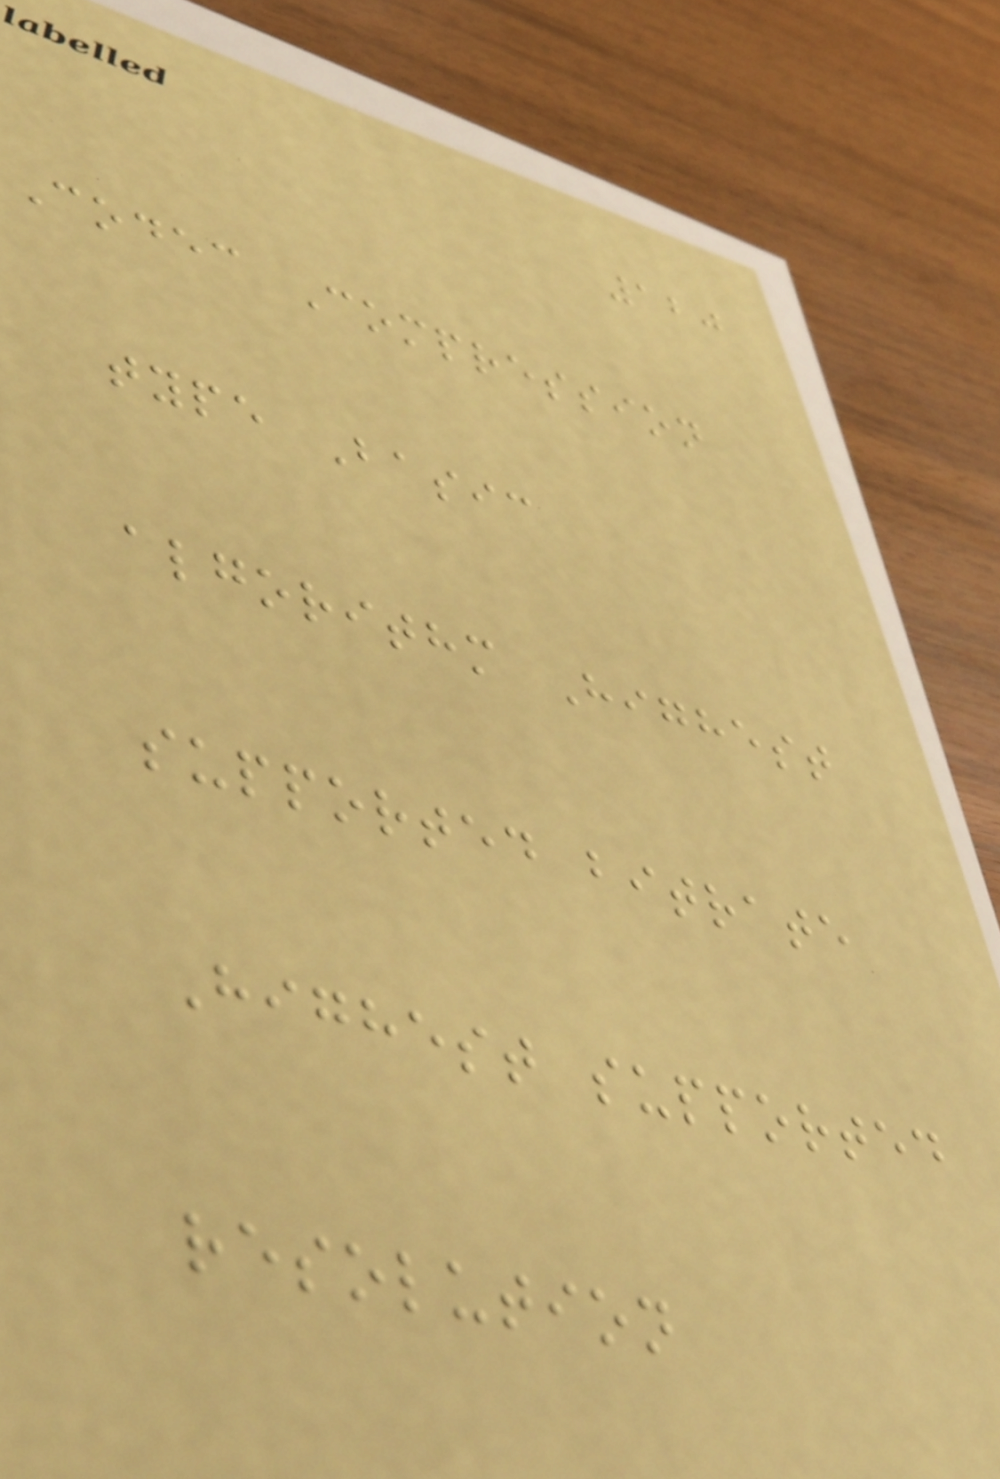120
Codec Compression
type Basic
algorithm Highest
supported bitrate
Highest supported
resolution
